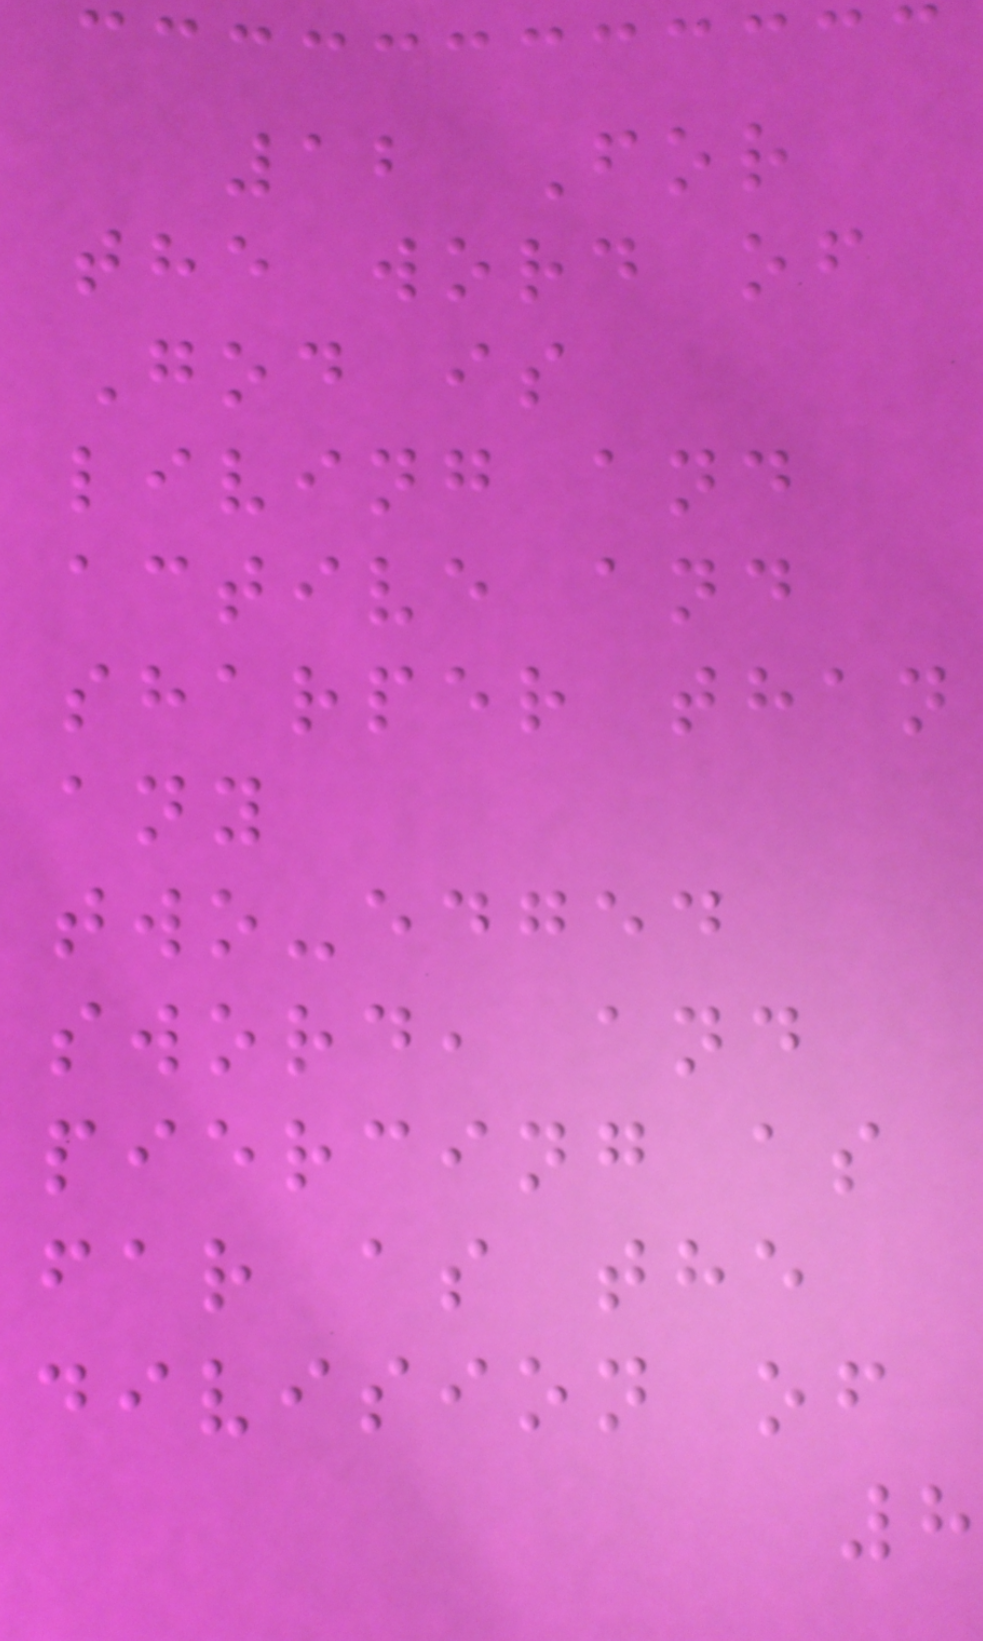12 For
the word of
God is
living and
active and
sharper than
any
two-edged
sword, and
piercing as
far as the
division of
8
